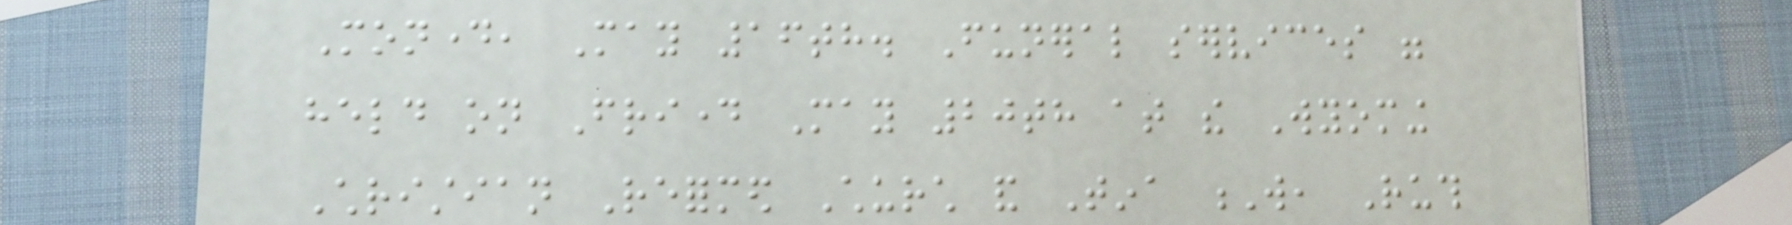Monday, May 16th. Funeral services were
held on Friday May 20th at the Wyoming
Christian Reformed Church and Tina W, Ruth
